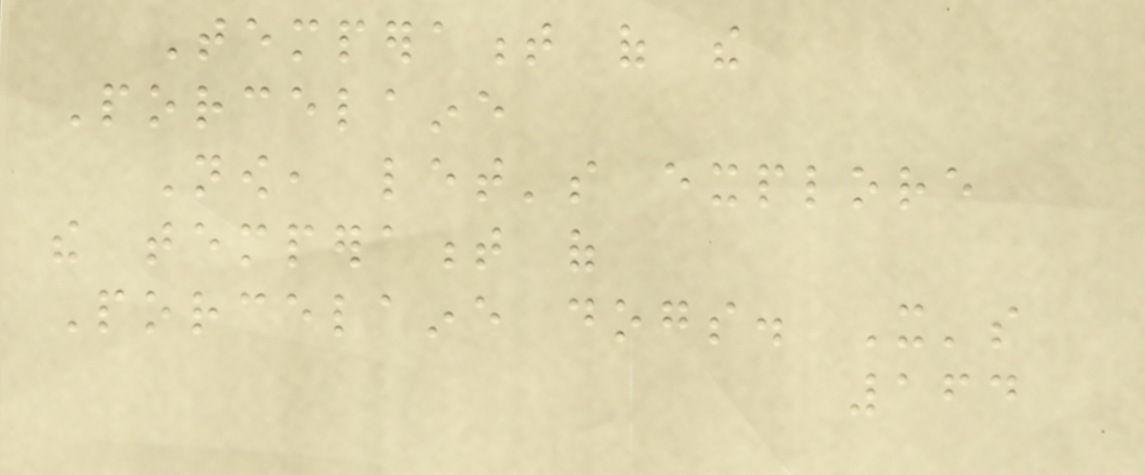Temperament of the
Porcelaine
Now, let's explore
the temperament of
Porcelaine dogs. It's
164
